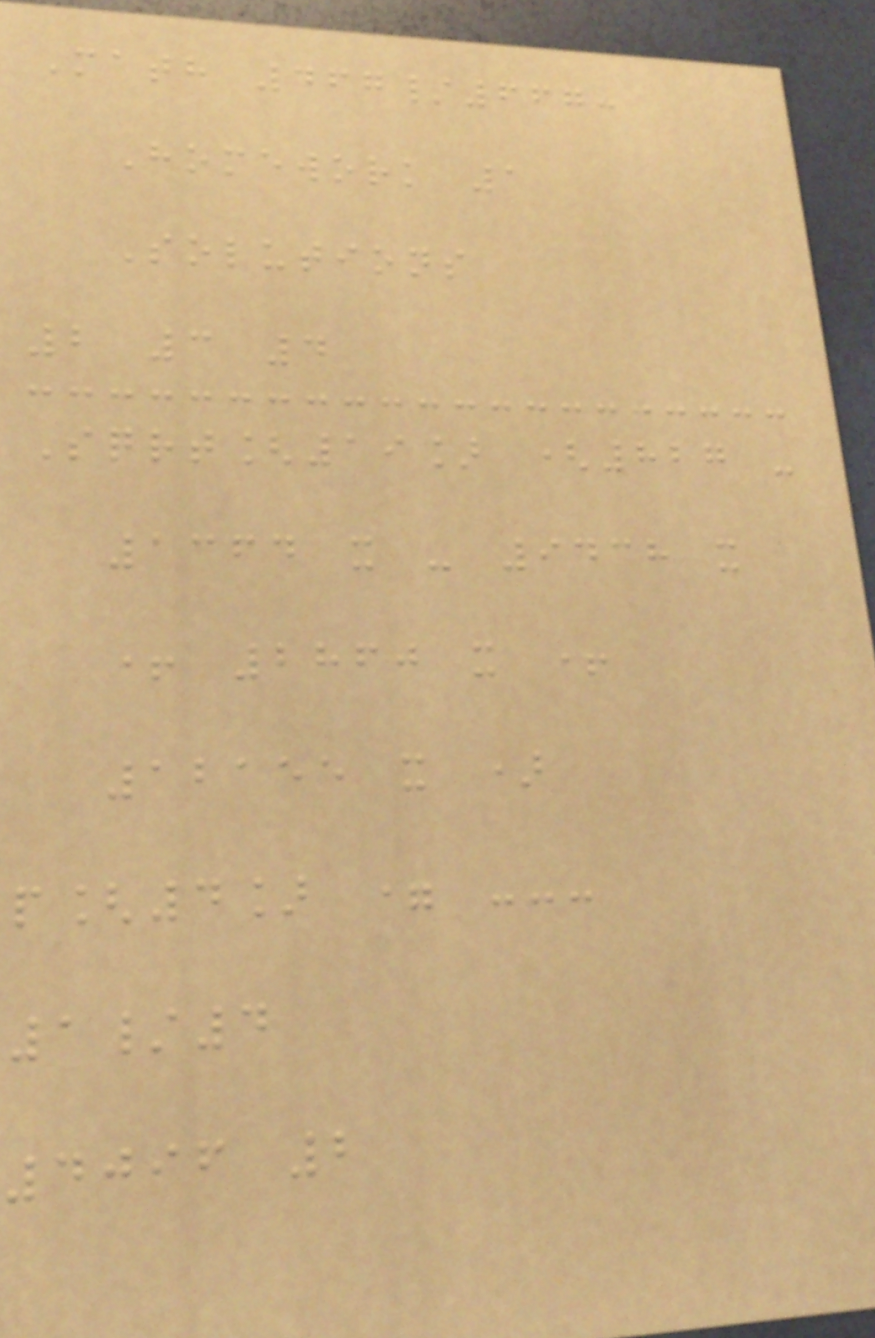Math 467/667:
Homework 1
Solutions
2 3 4
Sqrt[19] (827 -
1364 x - 9438 x
+ 2860 x +
12155 x )
p[4] = ---
1/4
4096 2
